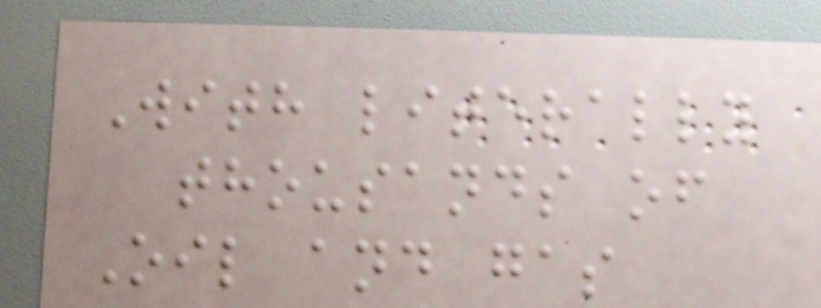With literally
thousands of
Oil and gas
